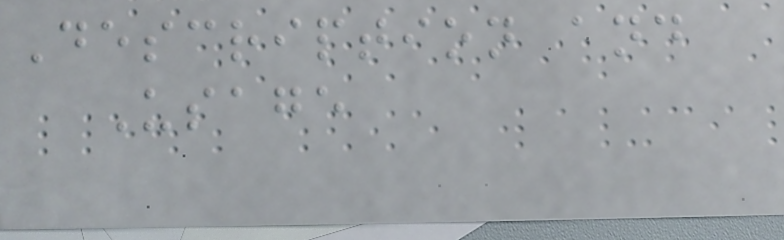Description and
Usage
